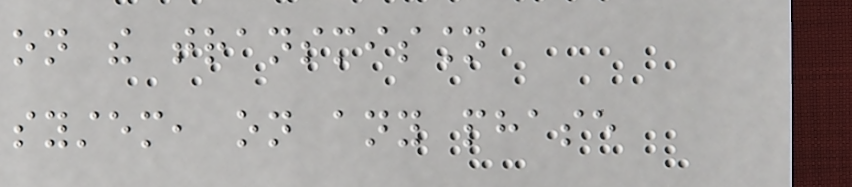on the transmission
system, on any phase
